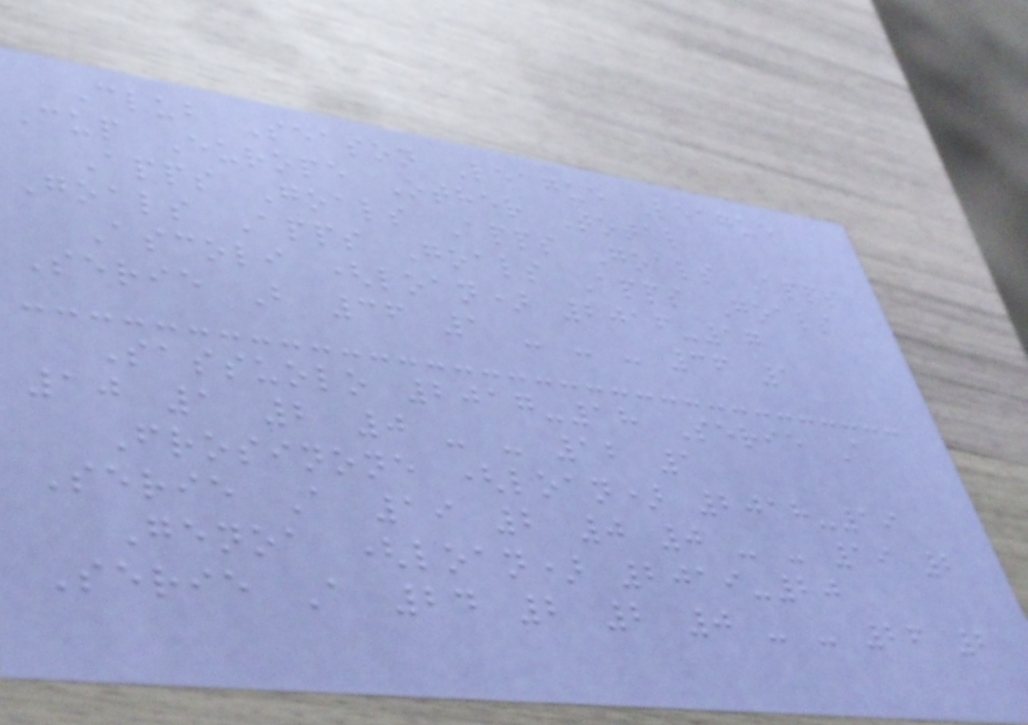Club Season League League
Cup Europe Other Total
Apps Goals Apps Goals Apps
Goals Apps Goals Apps Goals
Ascoli (loan) 2016-17
Serie B 36 1 - - - 36 1
Sassuolo 2017-18 Serie A
10 1 2 0 - - 12 1
Frosinone (loan) 2018-19
Serie A 19 2 0 0 - - 19 2
Genoa (loan) 2019-20
Serie A 24 2 2 0 - - 26 2
